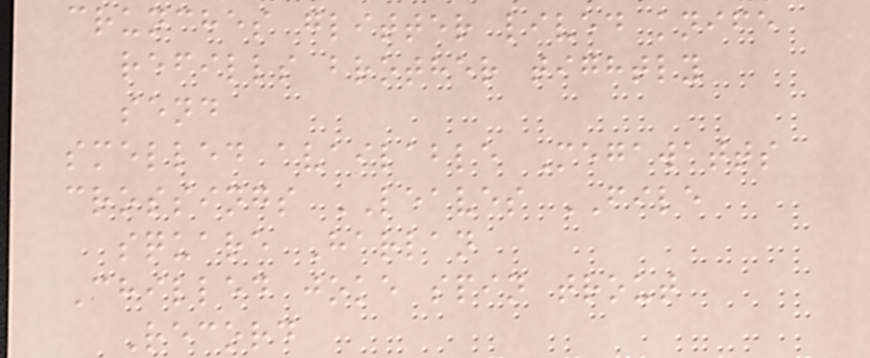crunches glitter lived knife
refills brother tightly
send
smelled available Megawatts
crossings LEAVES FILE
square Harlan
Chilled joke spin trout
Record
